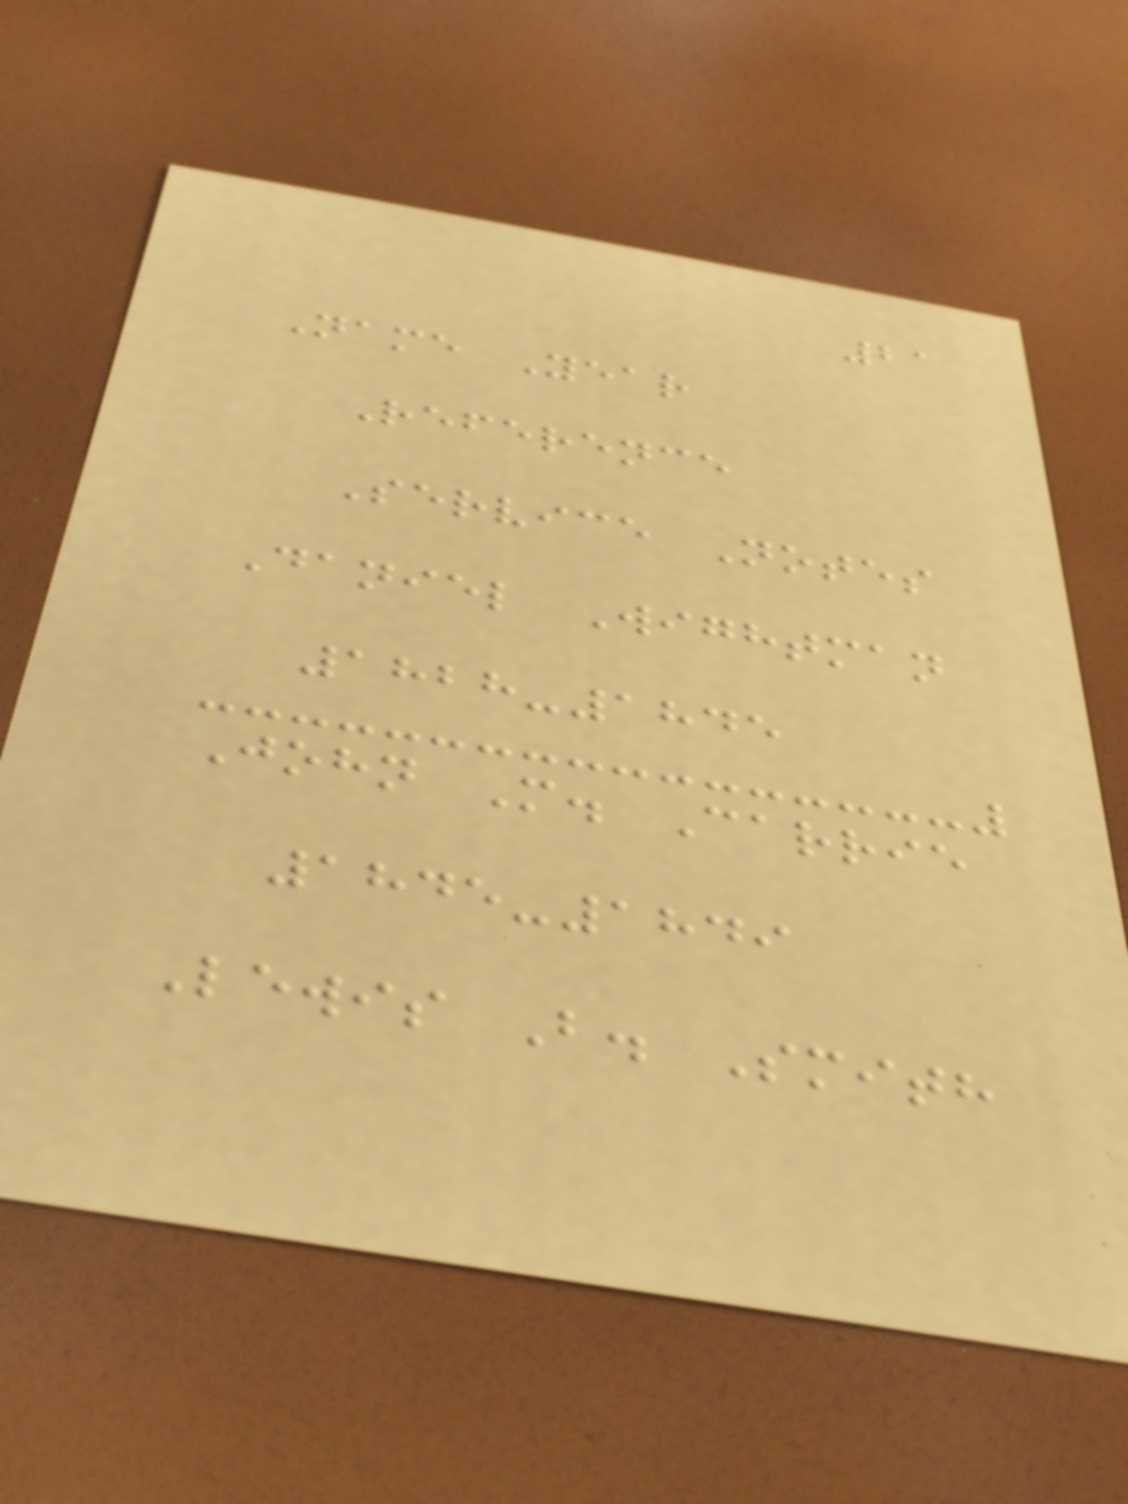21
Name Year
Reference
Service Notes
Daniel Wightman
1828-1845
John M. Carrie
1845-1849
Lewis B. Smith
